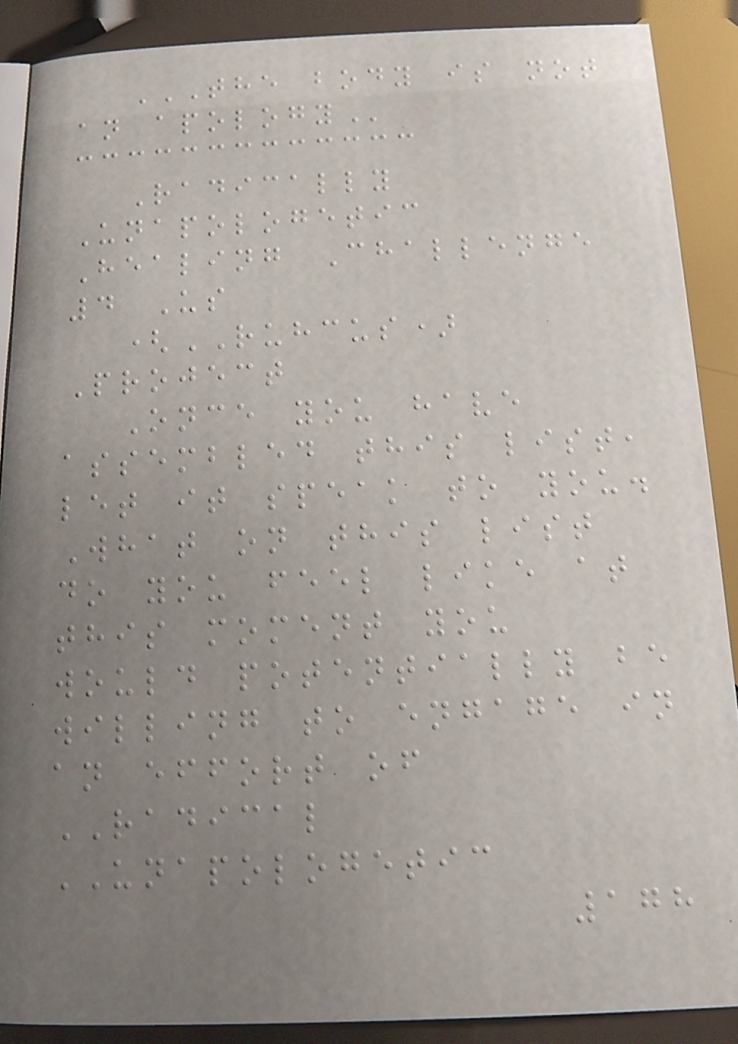THE BODY IS NOT
AN APOLOGY
Radically
Unapologetic
Healing Challenge
4 Us
(RUHCUS)
Project
Once you have
assembled this list,
let it speak to you.
What on this list
do you feel like at
this moment you
would potentially be
willing to engage in
an effort of
RADICAL
UNAPOLOGETIC
178
